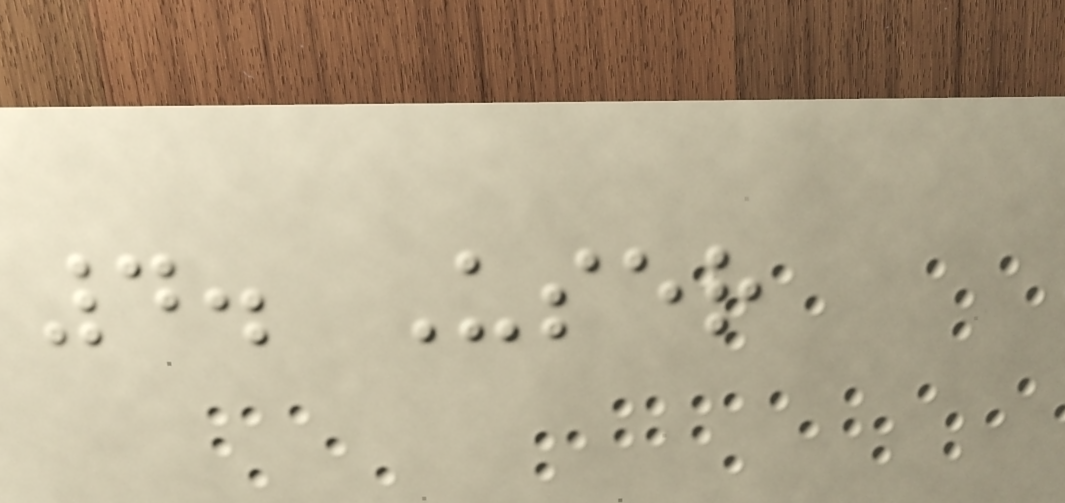4. User
